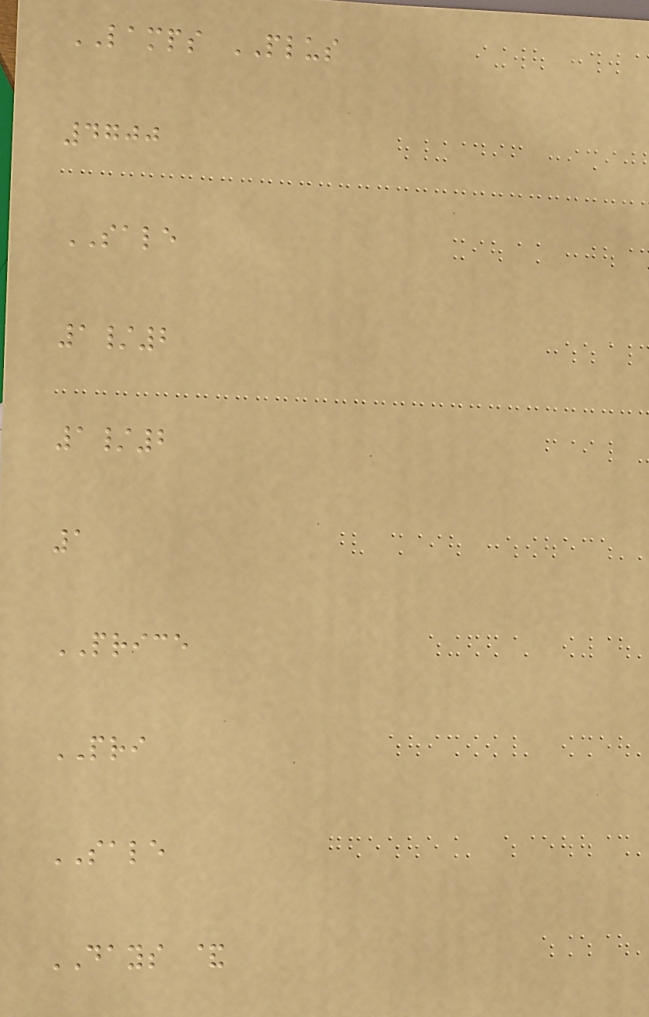LAMPS PLUS
4700
SALE
1/2
1/2
1
PRICE
PRI
SALE
DAYS &
